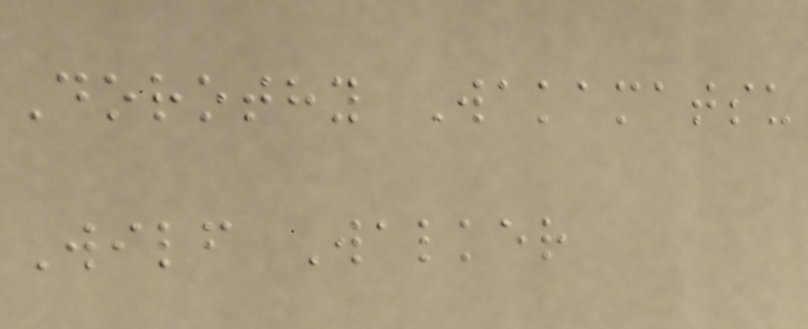Dorothy Wakamatsu
Wilf Walker
